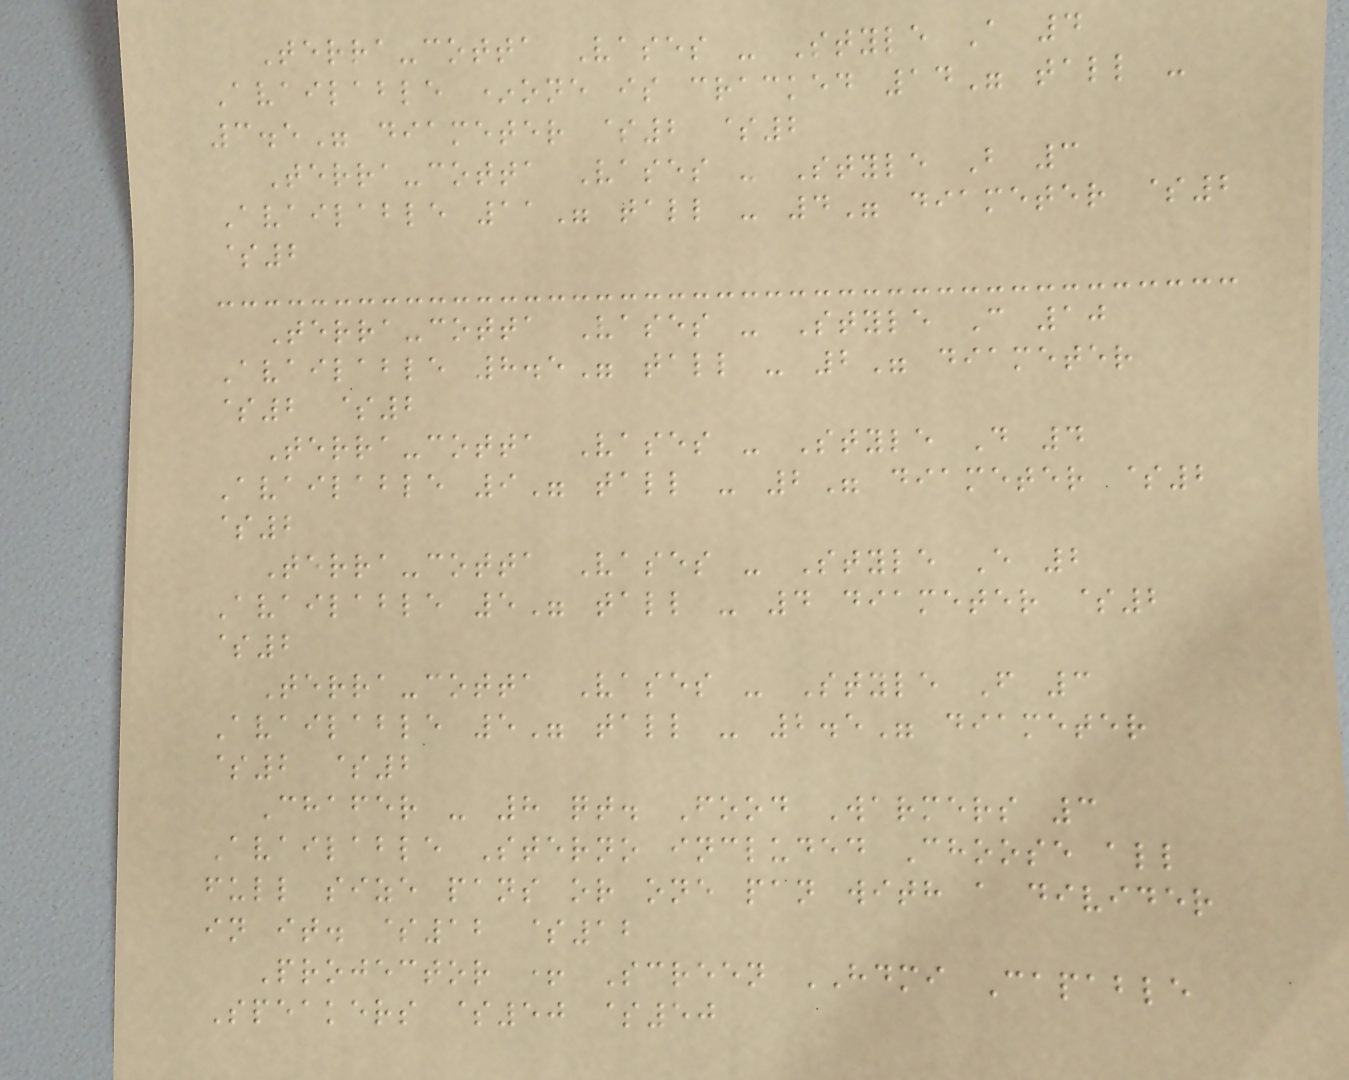Terra-cotta Vases - Style A 4
Available *one is cracked 14" tall -
3.5" diameter $2 $2
Terra-cotta Vases - Style B 3
Available 11" tall - 4" diameter $2
$2
Terra-cotta Vases - Style C 10
Available 8.5" tall - 2" diameter
$2 $2
Terra-cotta Vases - Style D 4
Available 9" tall - 2" diameter $2
$2
Terra-cotta Vases - Style E 2
Available 5" tall - 4 diameter $2
$2
Terra-cotta Vases - Style F 3
Available 5" tall - 2.5" diameter
$2 $2
Chafer - 8 qt. Food Warmers 3
Available Sterno included Choose all
full size pans or one pan with a divider
in it. $12 $12
Projector + Screen HDMI Capable
Speakers $50 $50
